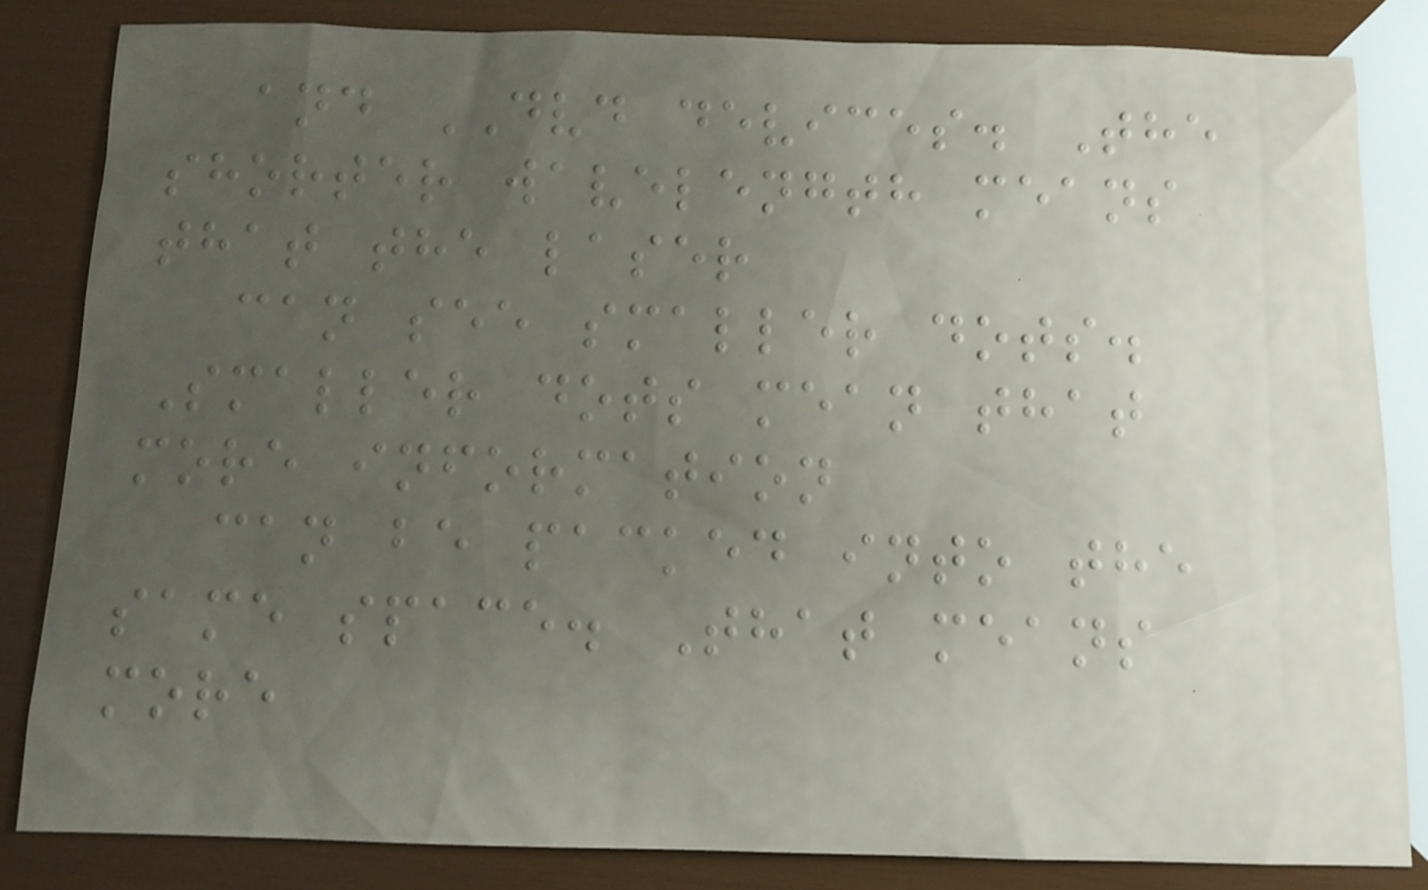and DVD devices. The
shorter wavelength means
that the laser
can see smaller dots.
Smaller dots mean that
more information
can be packed into the
same space. That means
more
